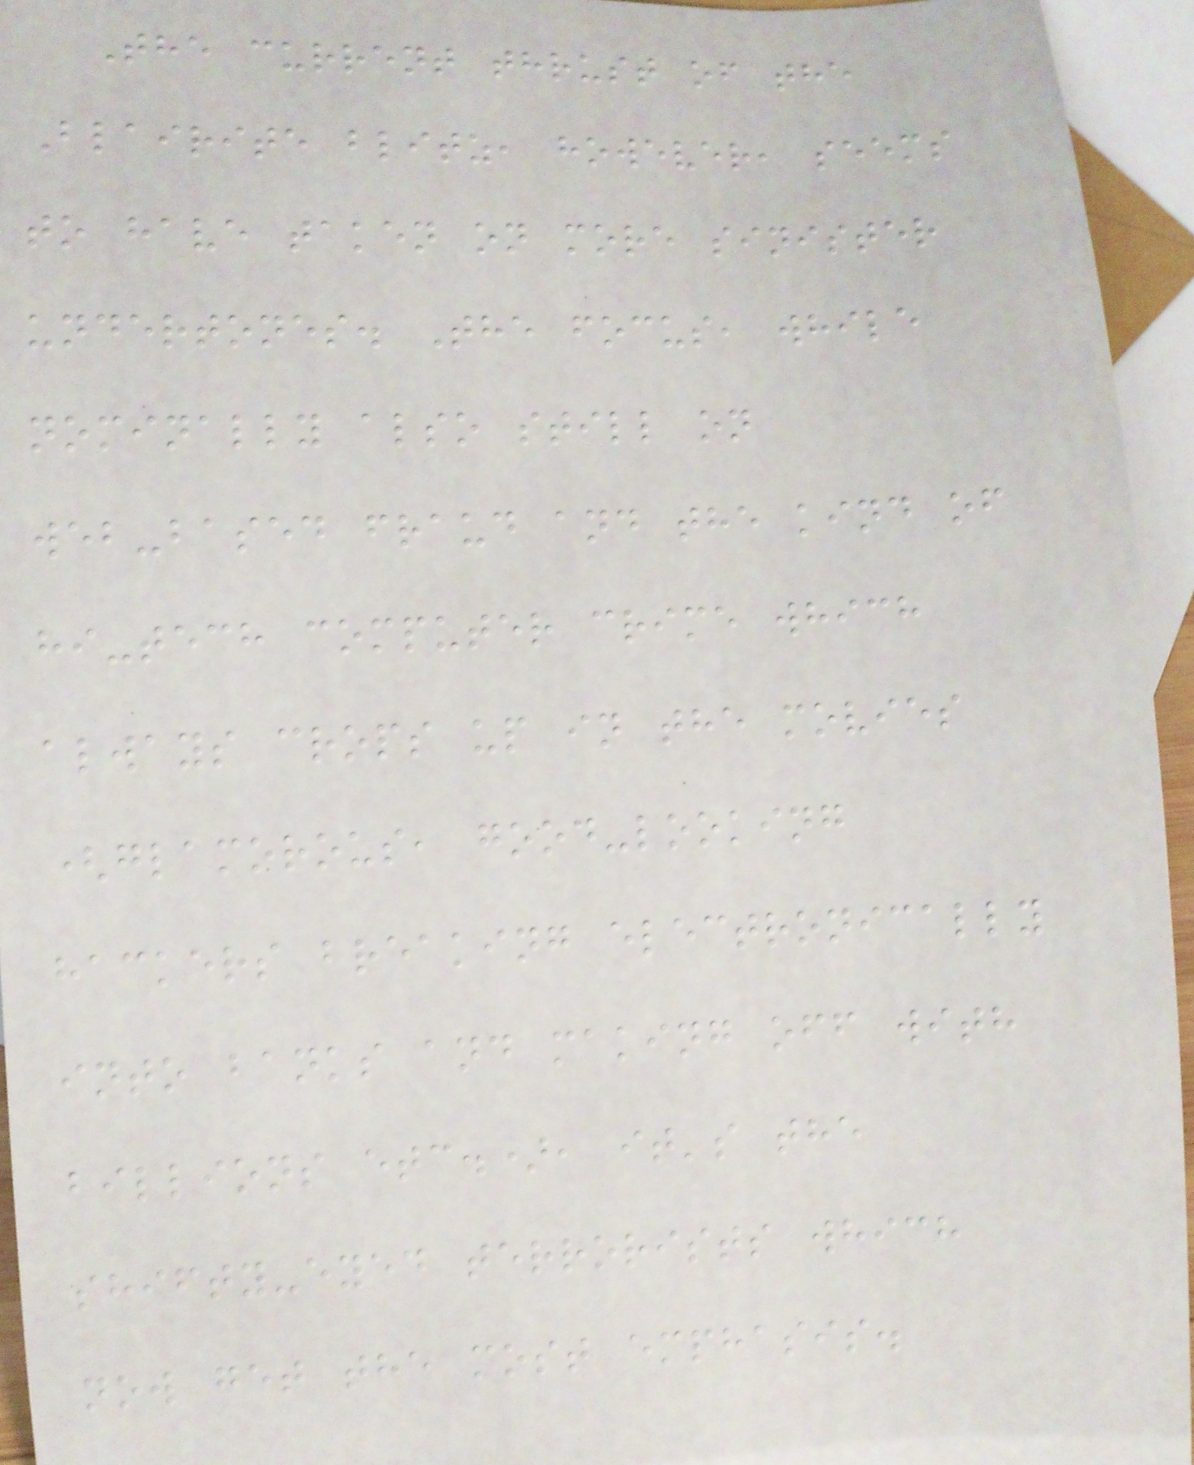The current thrust of the
Blairite blitz, however, seems
to have taken on more sinister
undertones. The focus, while
nominally also still on
web-based fraud and the kind of
hi-tech computer crime which
always crops up in the movies
(glamorous, good-looking
hackers breaking electronically
into banks and making off with
billions etc.), it's the
shifty-eyed terrorists which
now get the most emphasis.
